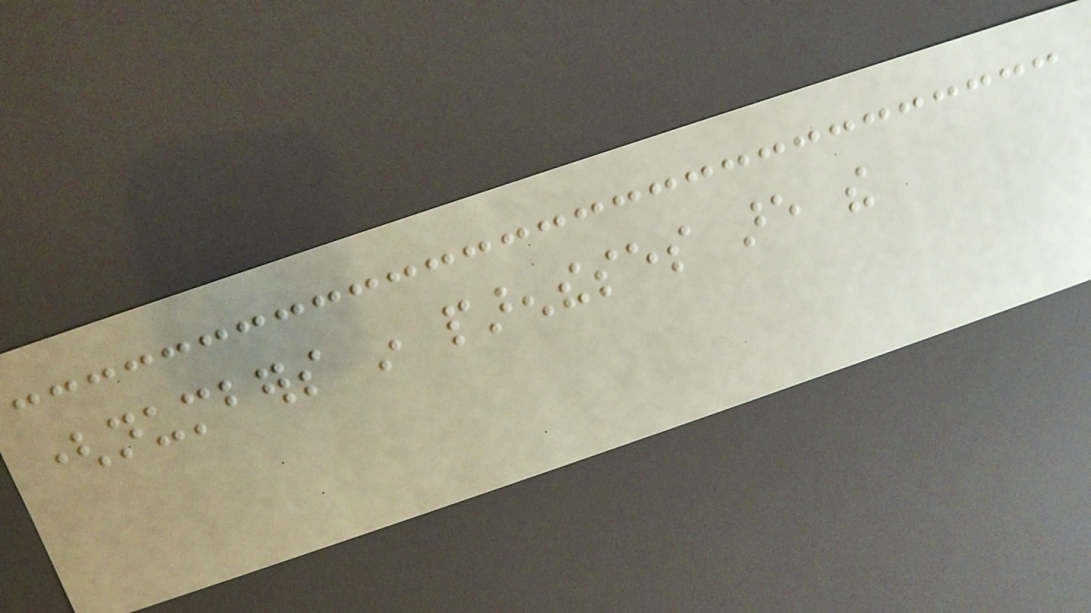(numbers in parentheses are the
